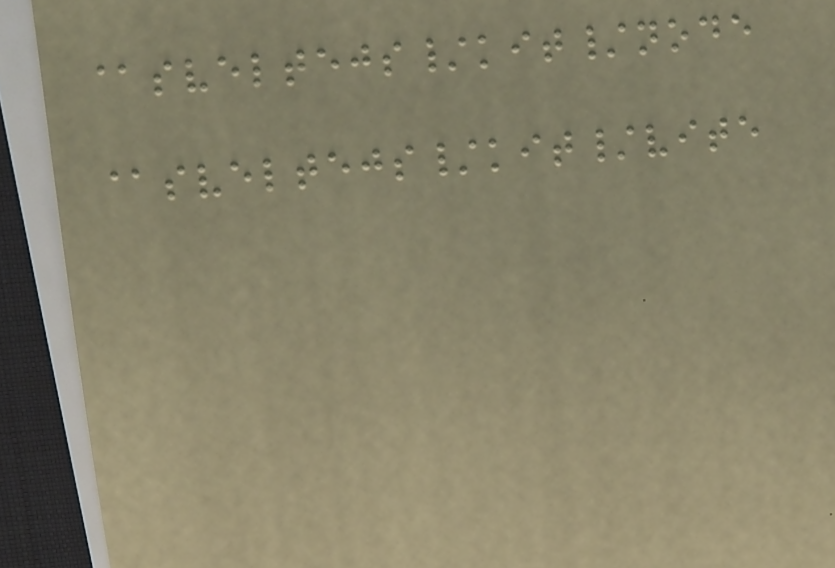@sveltejs/kit/node
@sveltejs/kit/vite
